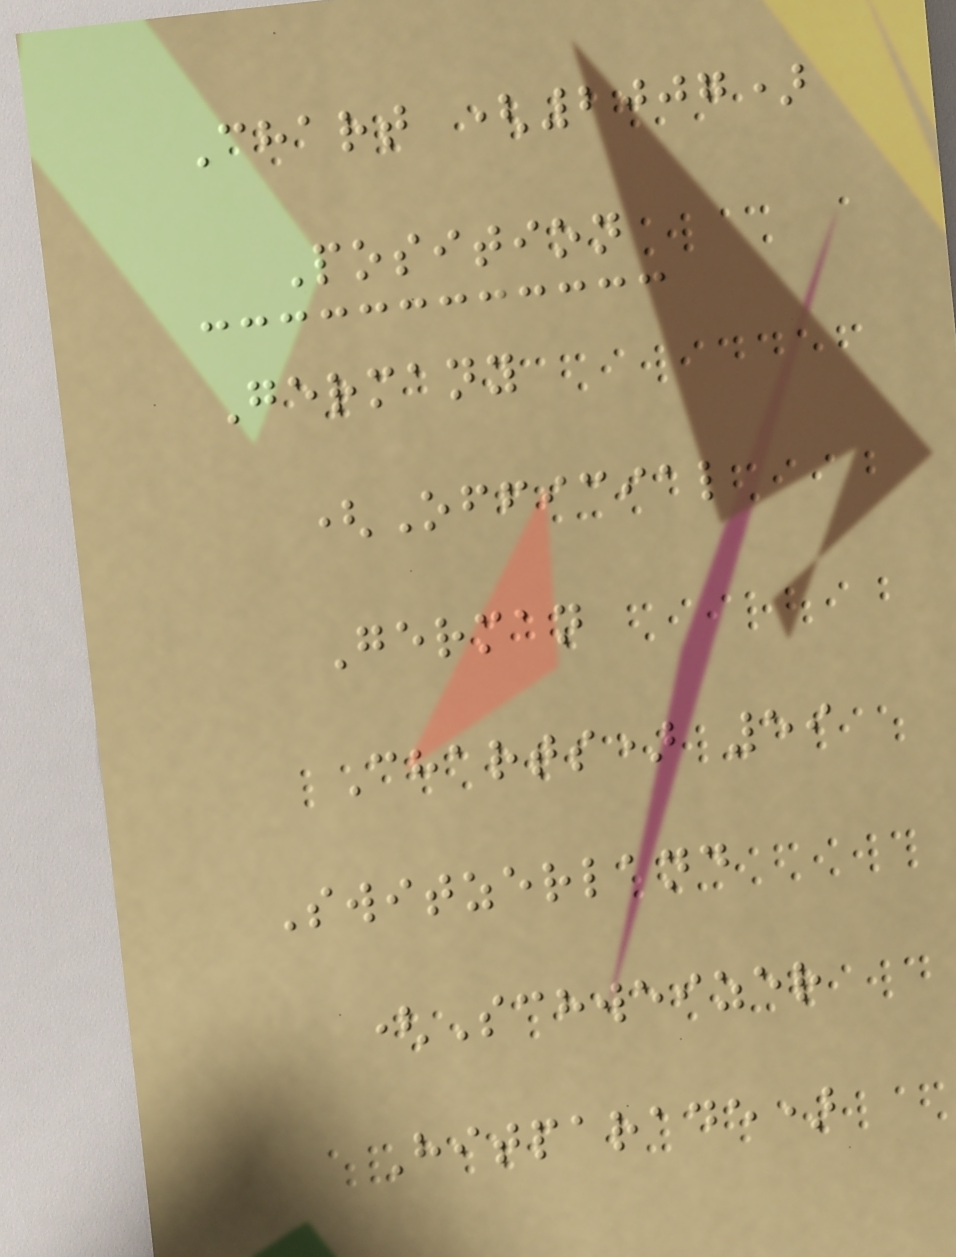Chart (2007)
Position
Germany
(Official
German
Charts) 59
Switzerland
(Schweizer
Hitparade)
